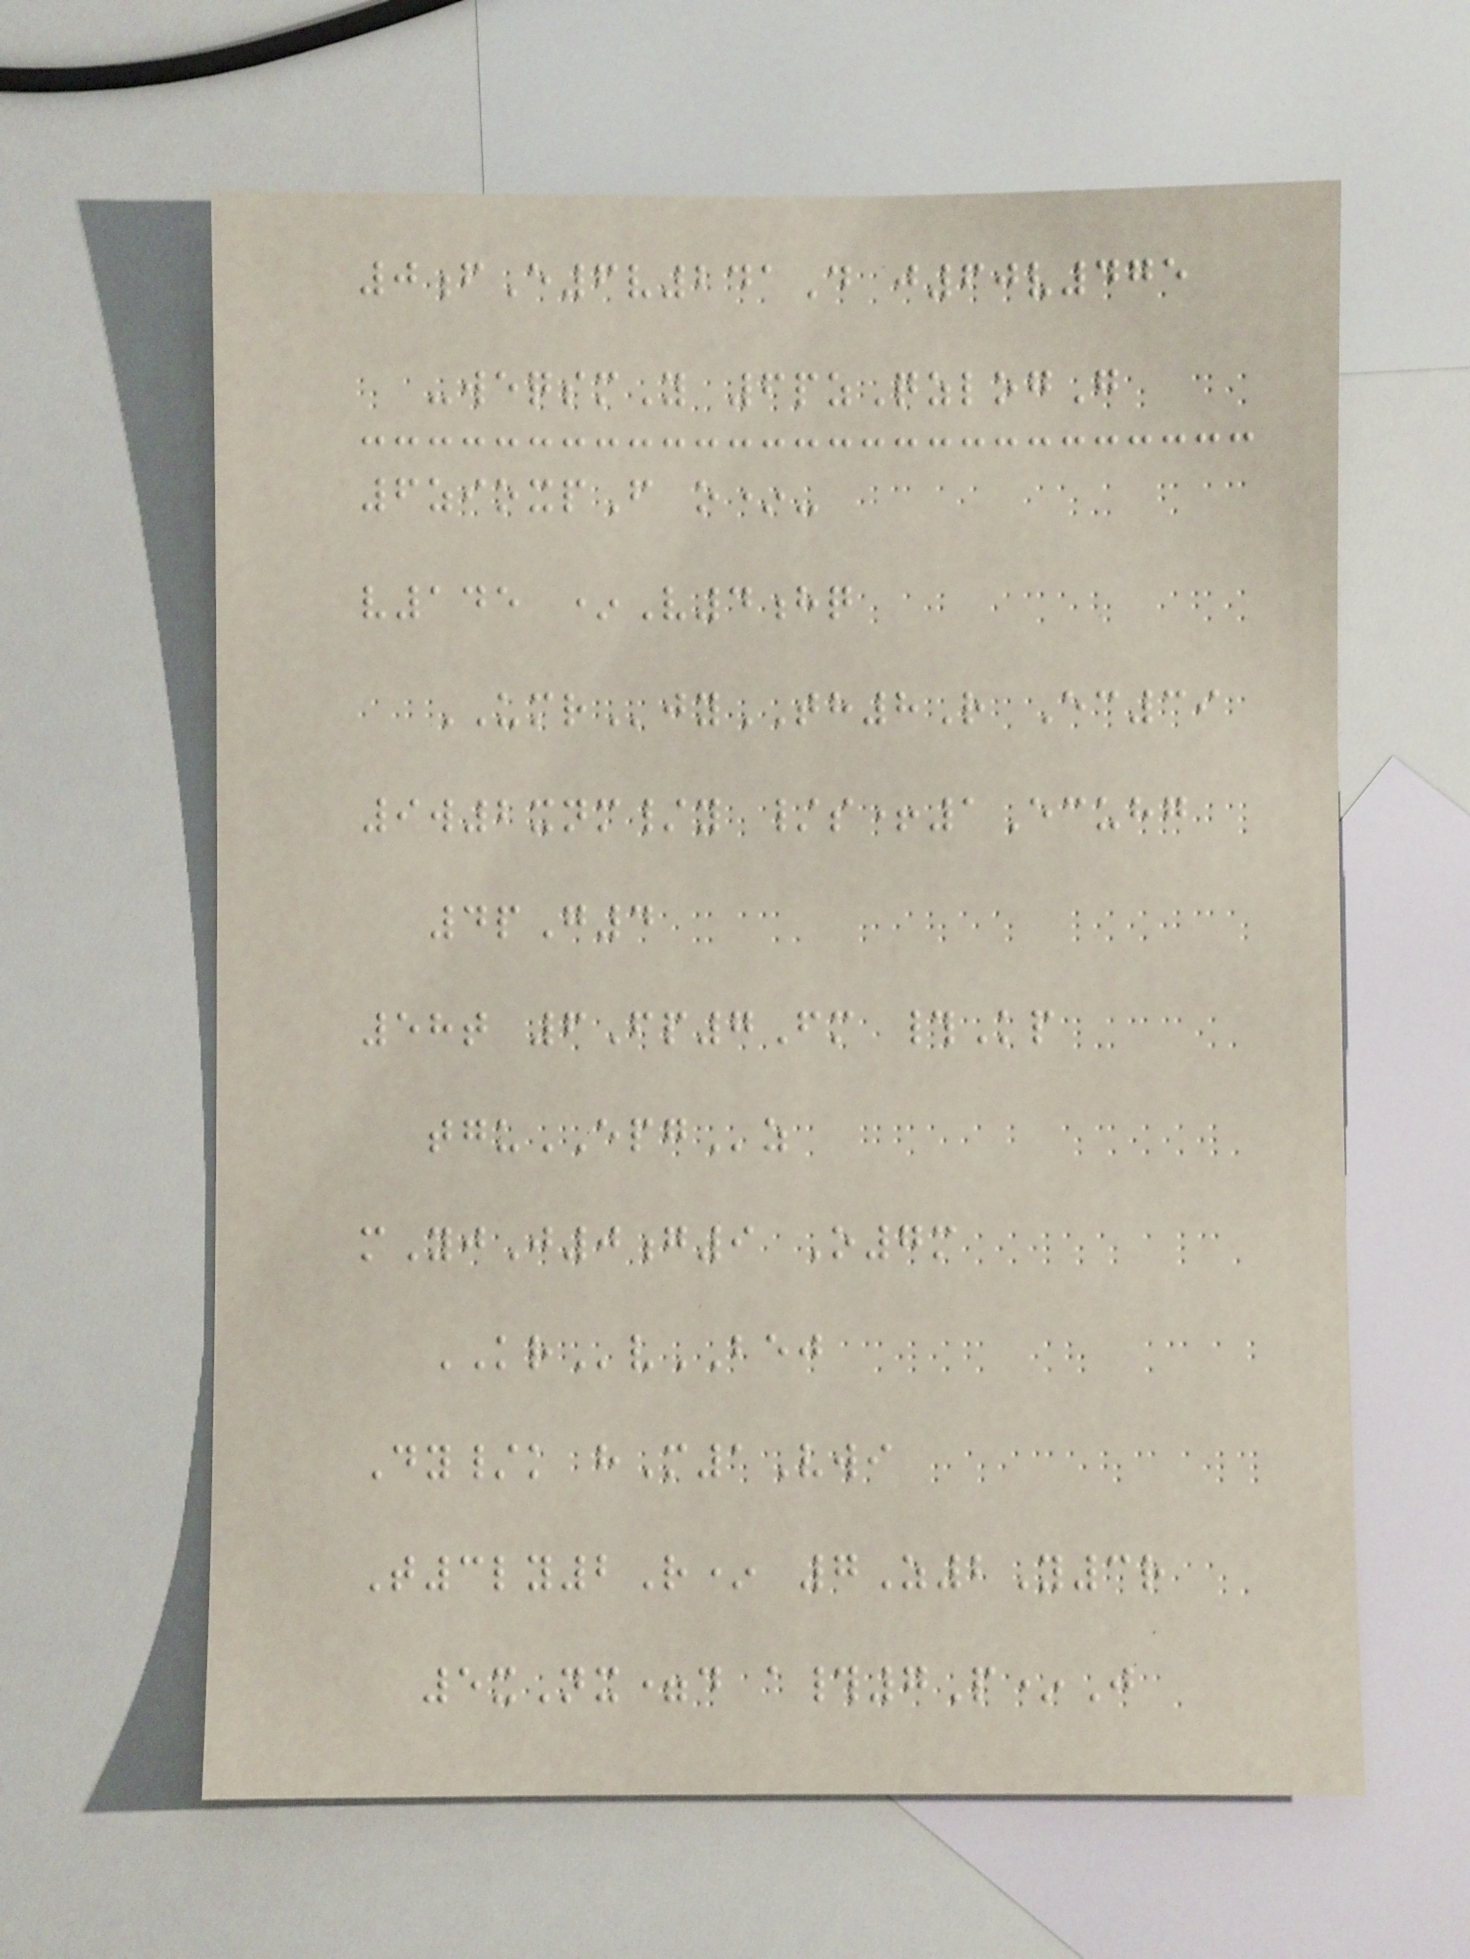0fE6v241D j60v475
-weqsmY 6pzQzlogG
6zioxpF o*-
v145 *V4hq
UMRjyTH8R Ec39
9w2xnm/y /s+1Ecuhg
4pG4
58t 6Fp7Fm #Kp
tguEPGz
mYjJ0g9 O7m
KRvBEJ
Dy/k hM1Vwi
T3ly2R* 7Z2Y3r
5xNx=d a#7P*J
